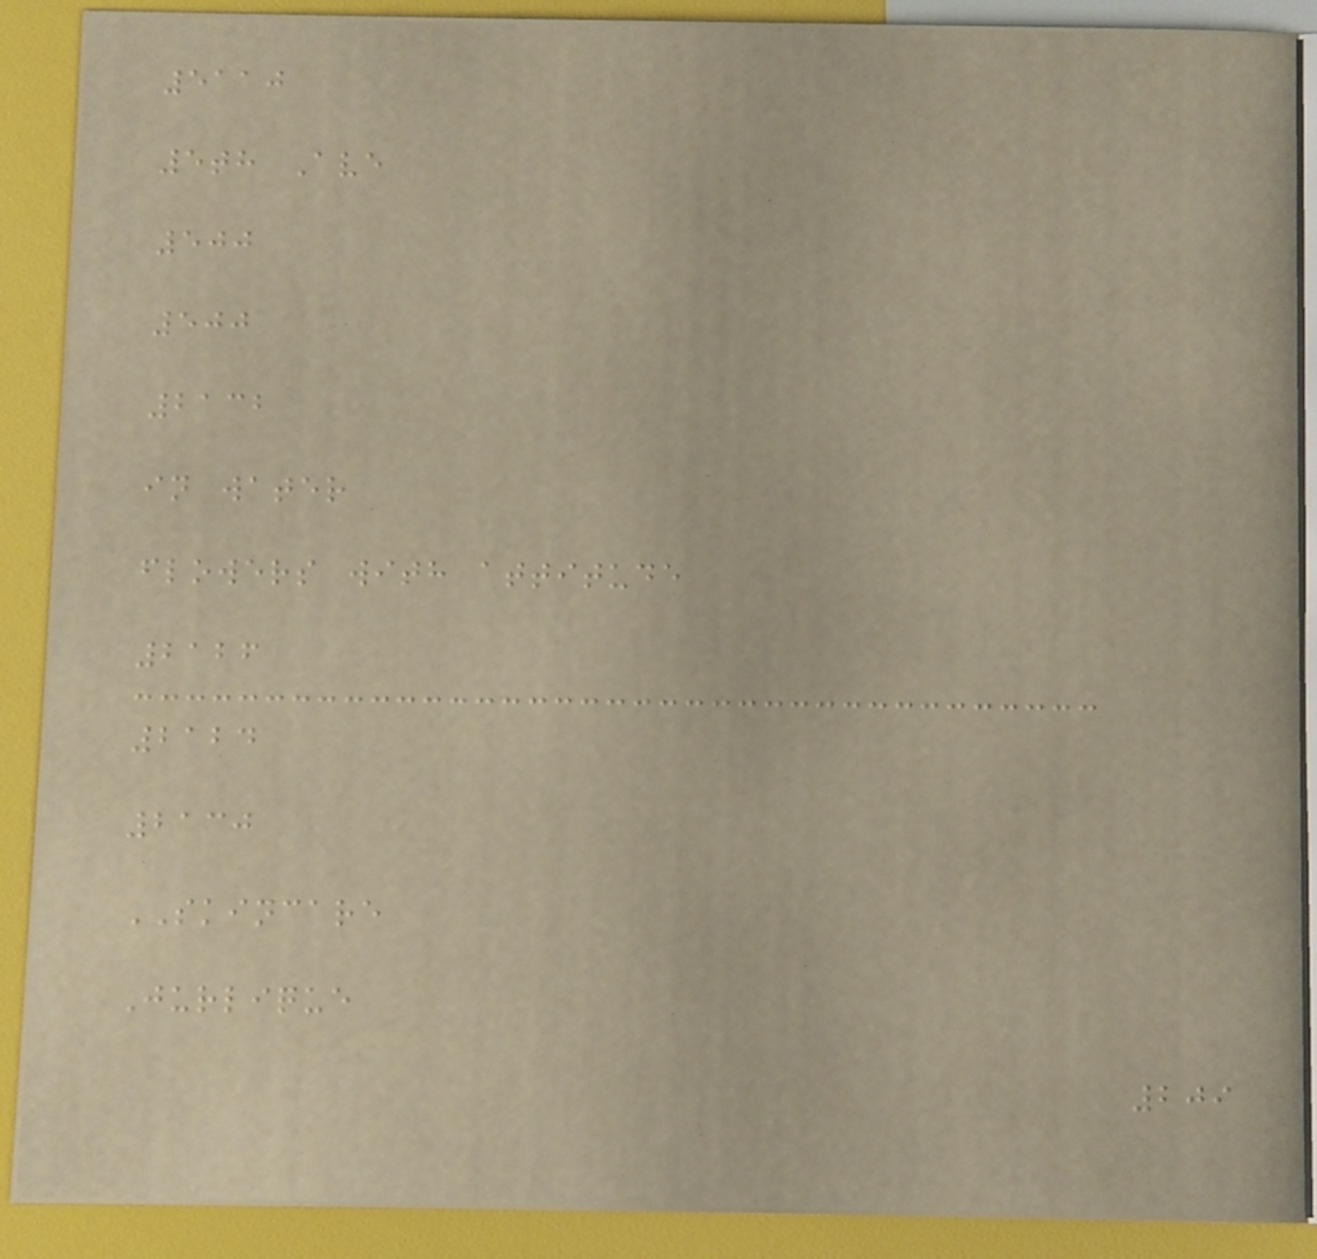5110
5th Ave
500
500
2132
in water
flowers with attitude
2126
2124
2130
SKINCARE
Jurlique
209
